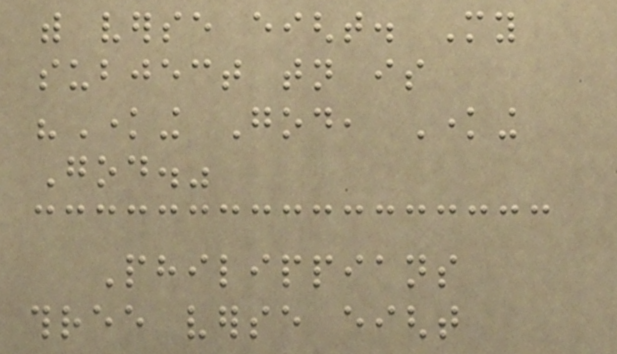with verse eight. My
subject tonight is
"Knowing God, Knowing
God."
Philippians
three verse eight
